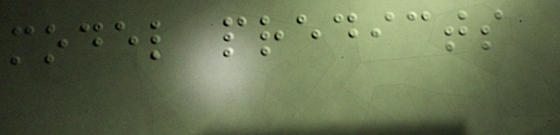model predicts
